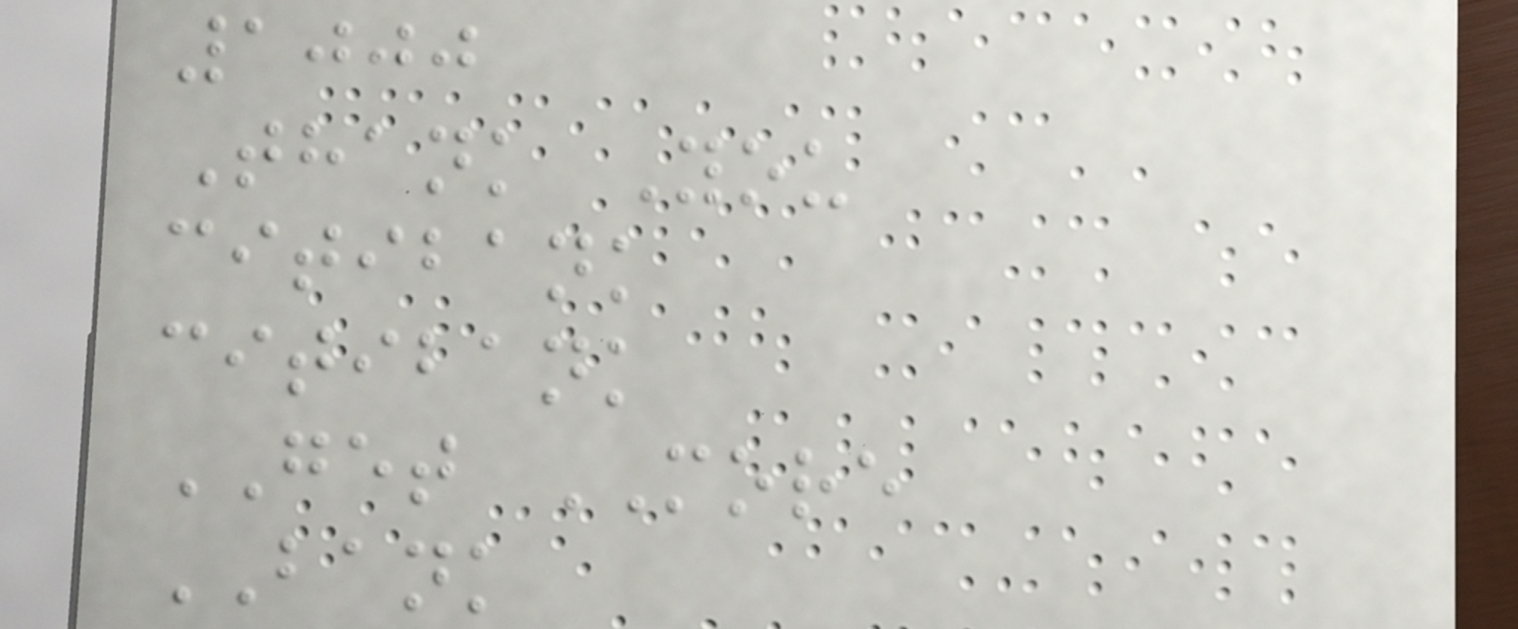1000
Thank You
citibank
citibank
GET MORE
BANK
